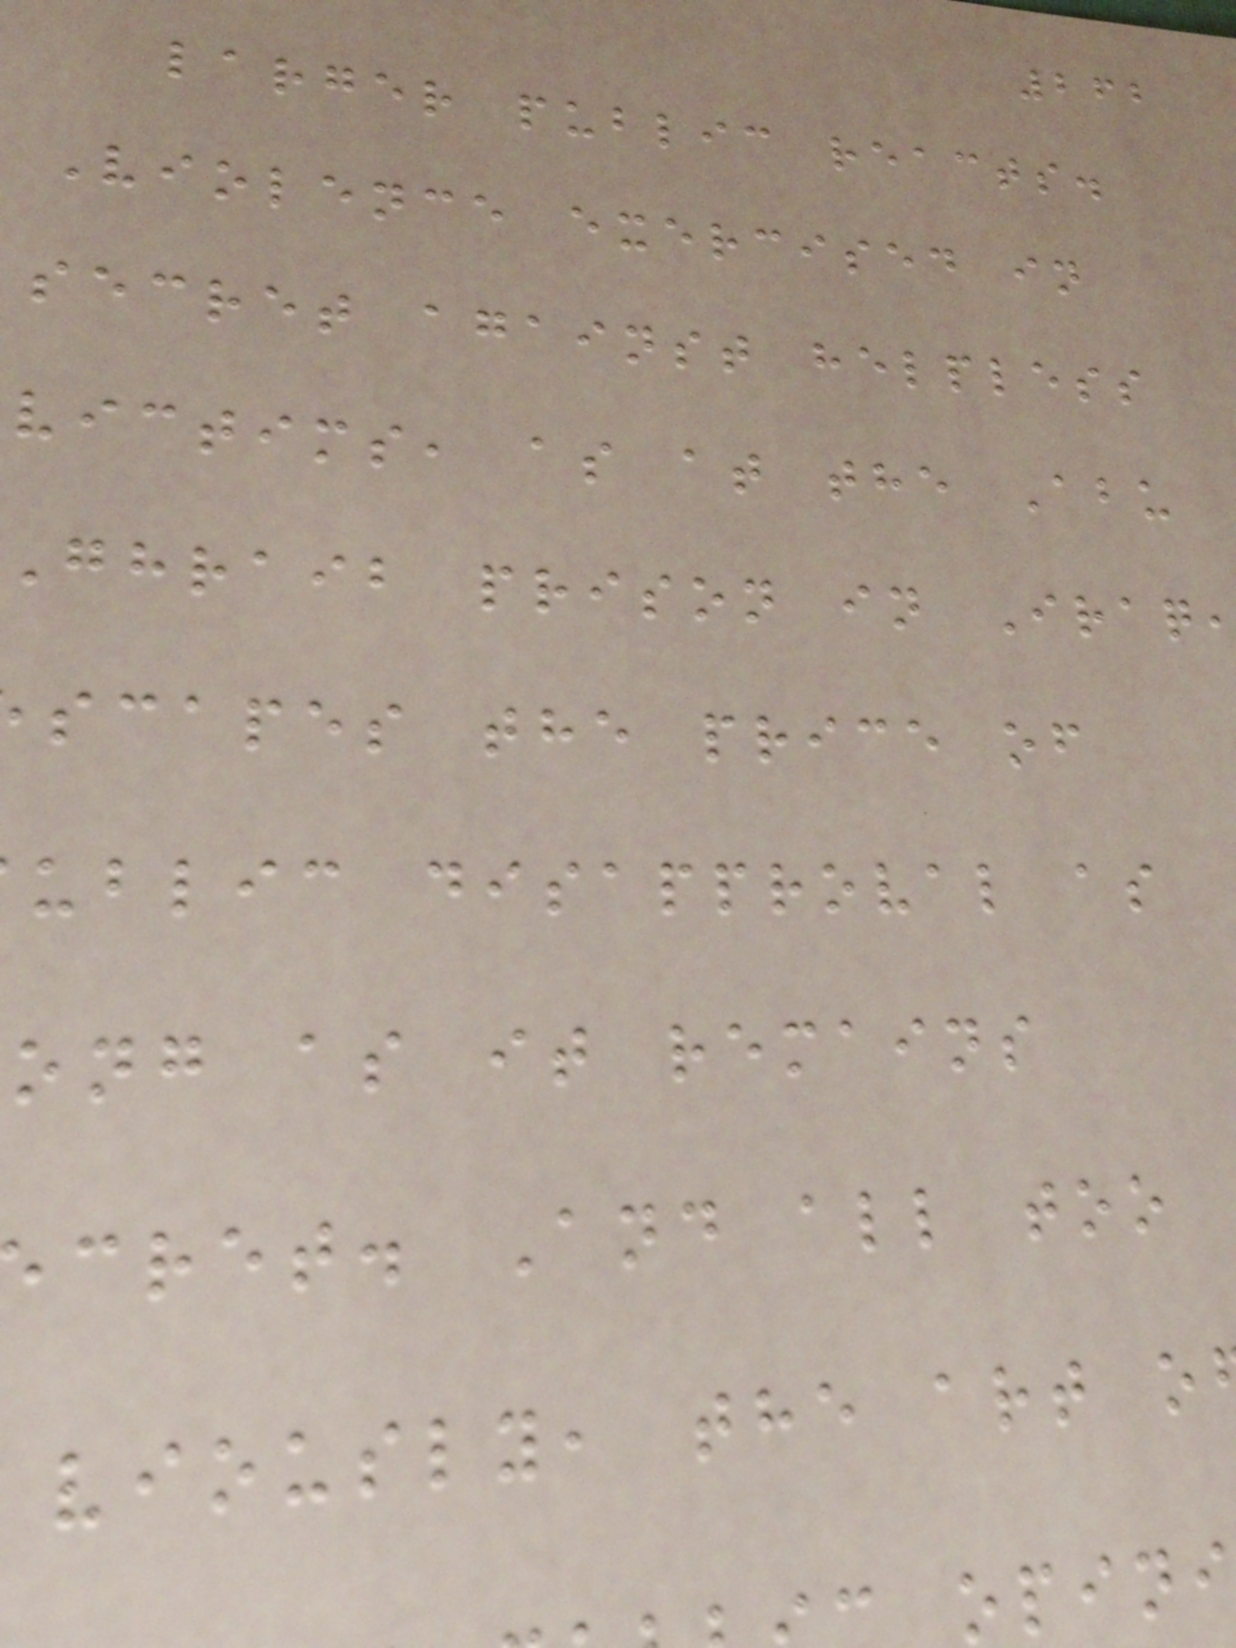262
larger public reacts.
Violence exercised in
secret against helpless
victims, as at the Abu
ghraib prison in Iraq
scapes the price of
ublic disapproval as
ong as it remains
cret. And all too
viously, the art o
